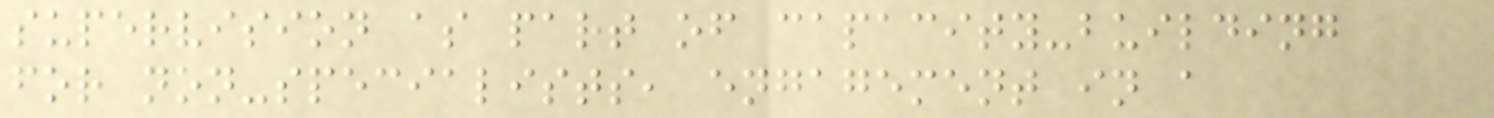supervision as part of capacity-building
for non-specialists, engagement in a
